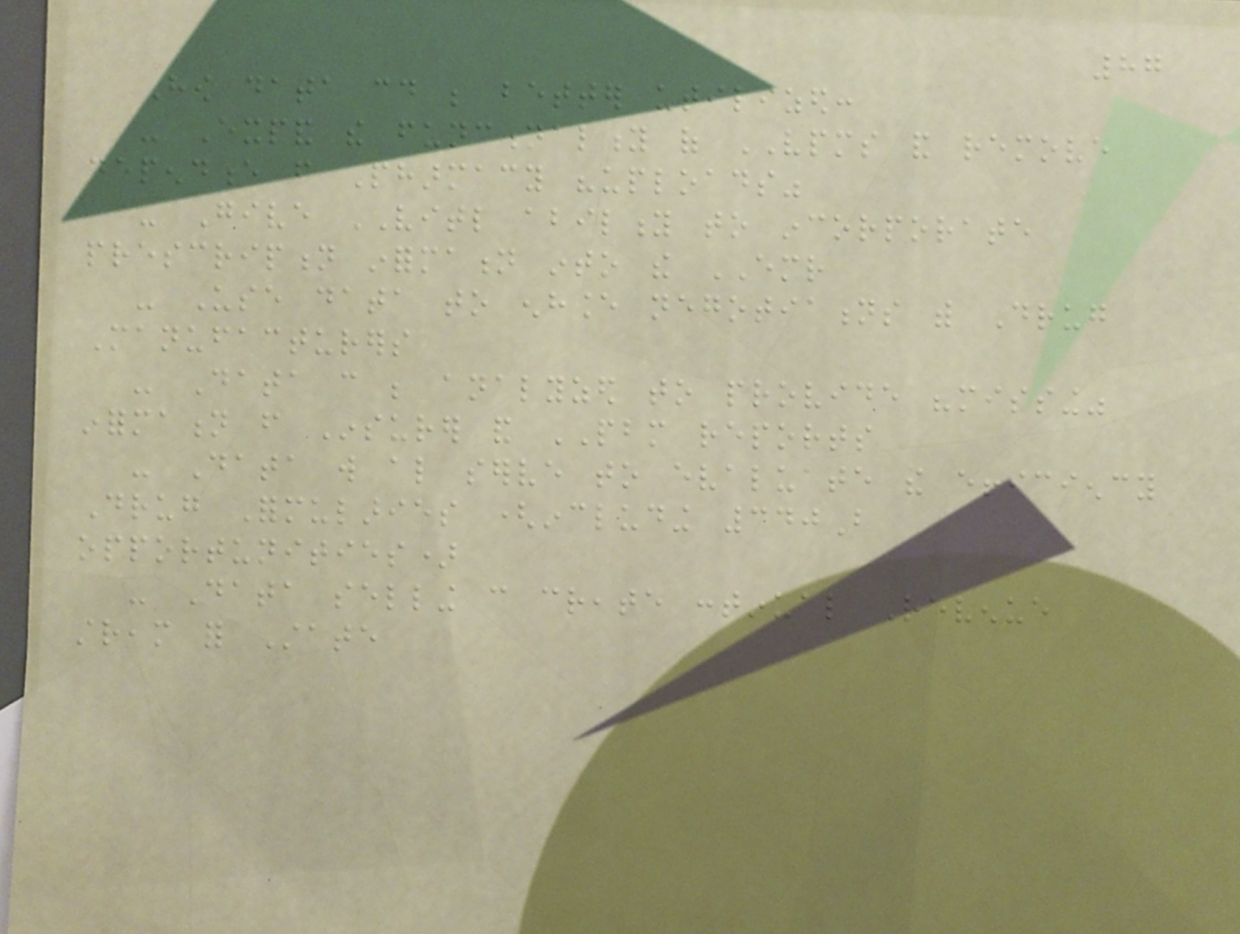87
How data could be better utilized:
- Expand the functionality of VPMS and remove
dependence from Pharmacy "uploads"
- Give VITL ability to incorporate
prescription information into the EMR
- Use data to enhance negotiations with Drug
Manufacturers
- Data can be analyzed to provide "missing"
information from Insurer and PBM reports
- Data will also serve to evaluate the efficiency
Drug Formularies (including 340B
opportunities)
- Data selling can create continual Revenue
stream for State
